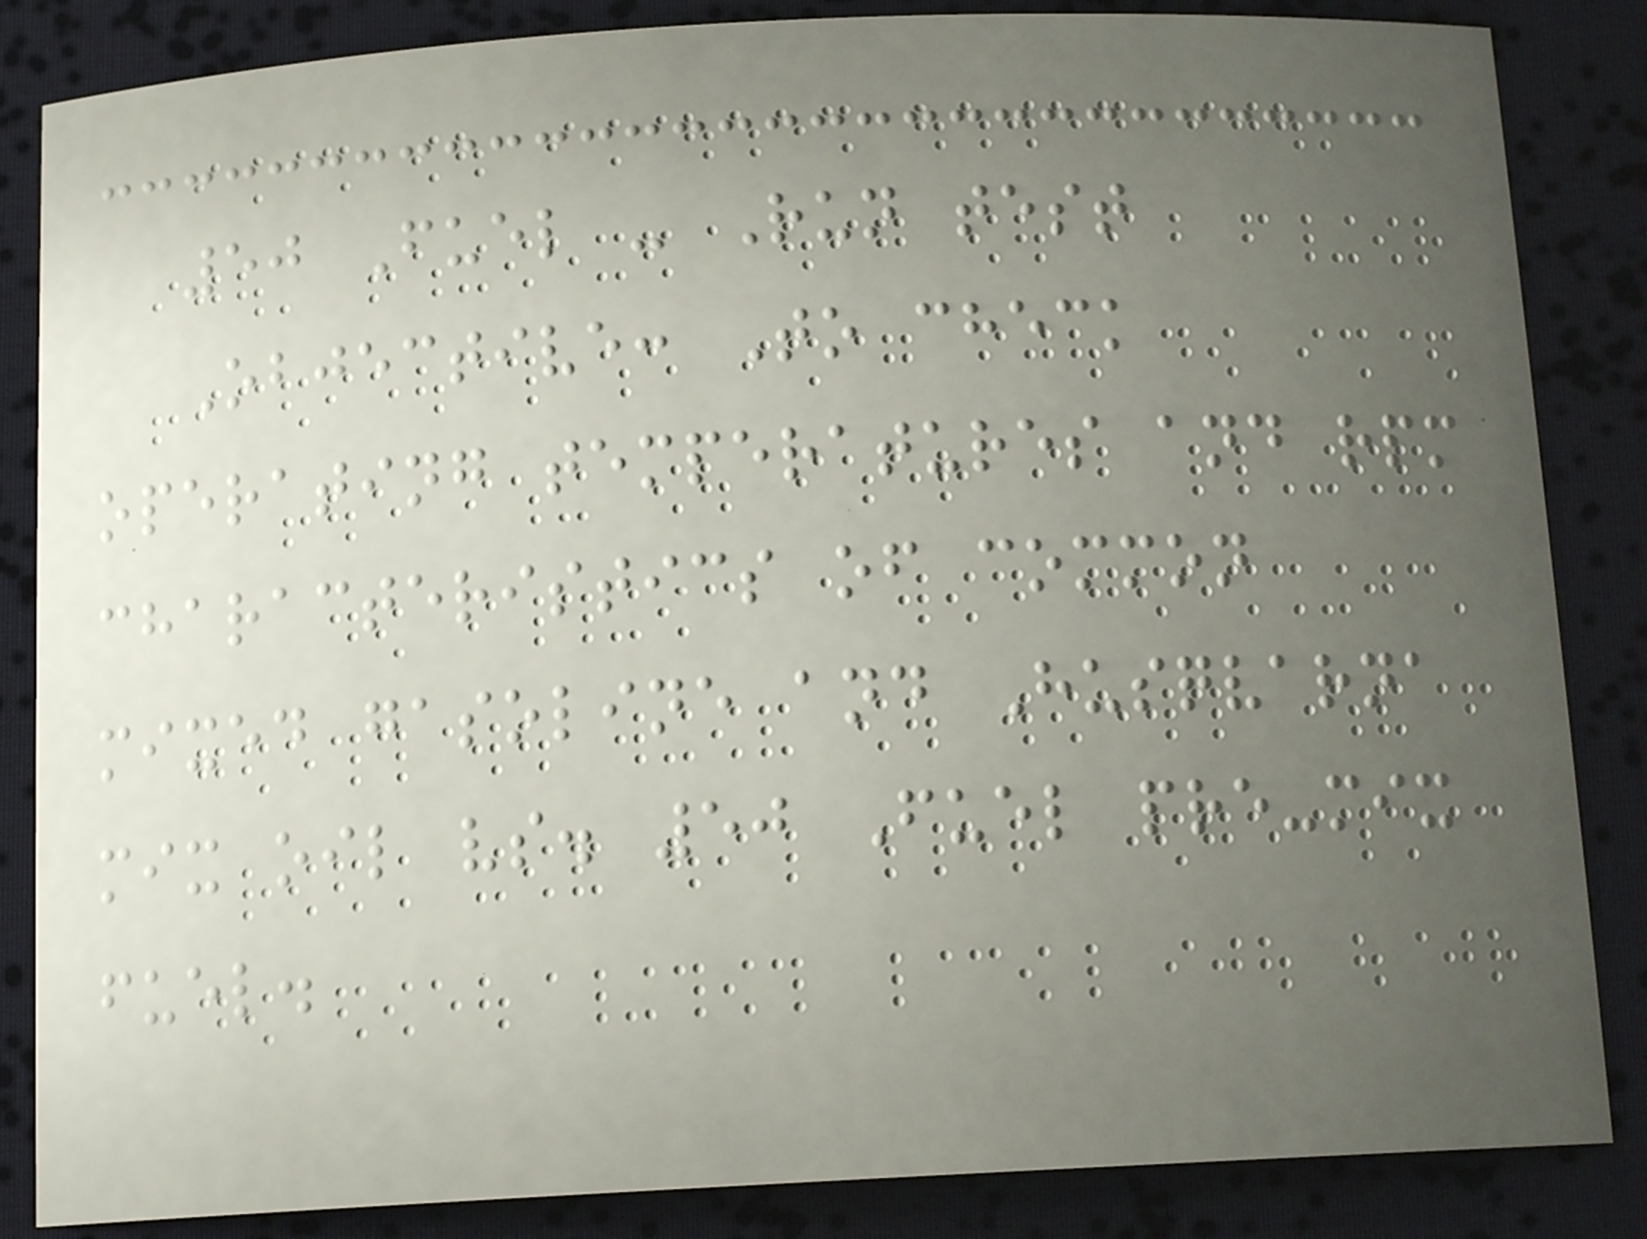50 Fuel - Run test
Objective: To check
operating temperatures and rpm
characteristics of common
mixed gasoline and Husqvarna
mix oil vs. 50 Fuel pre-mix
fuel.
